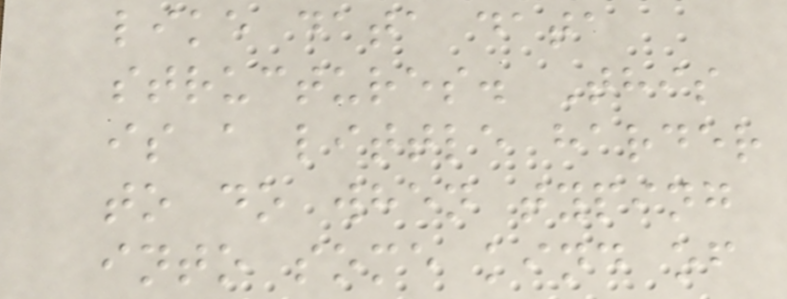like data data
structures. This
is a little harder
to do when typing
into some kind of
